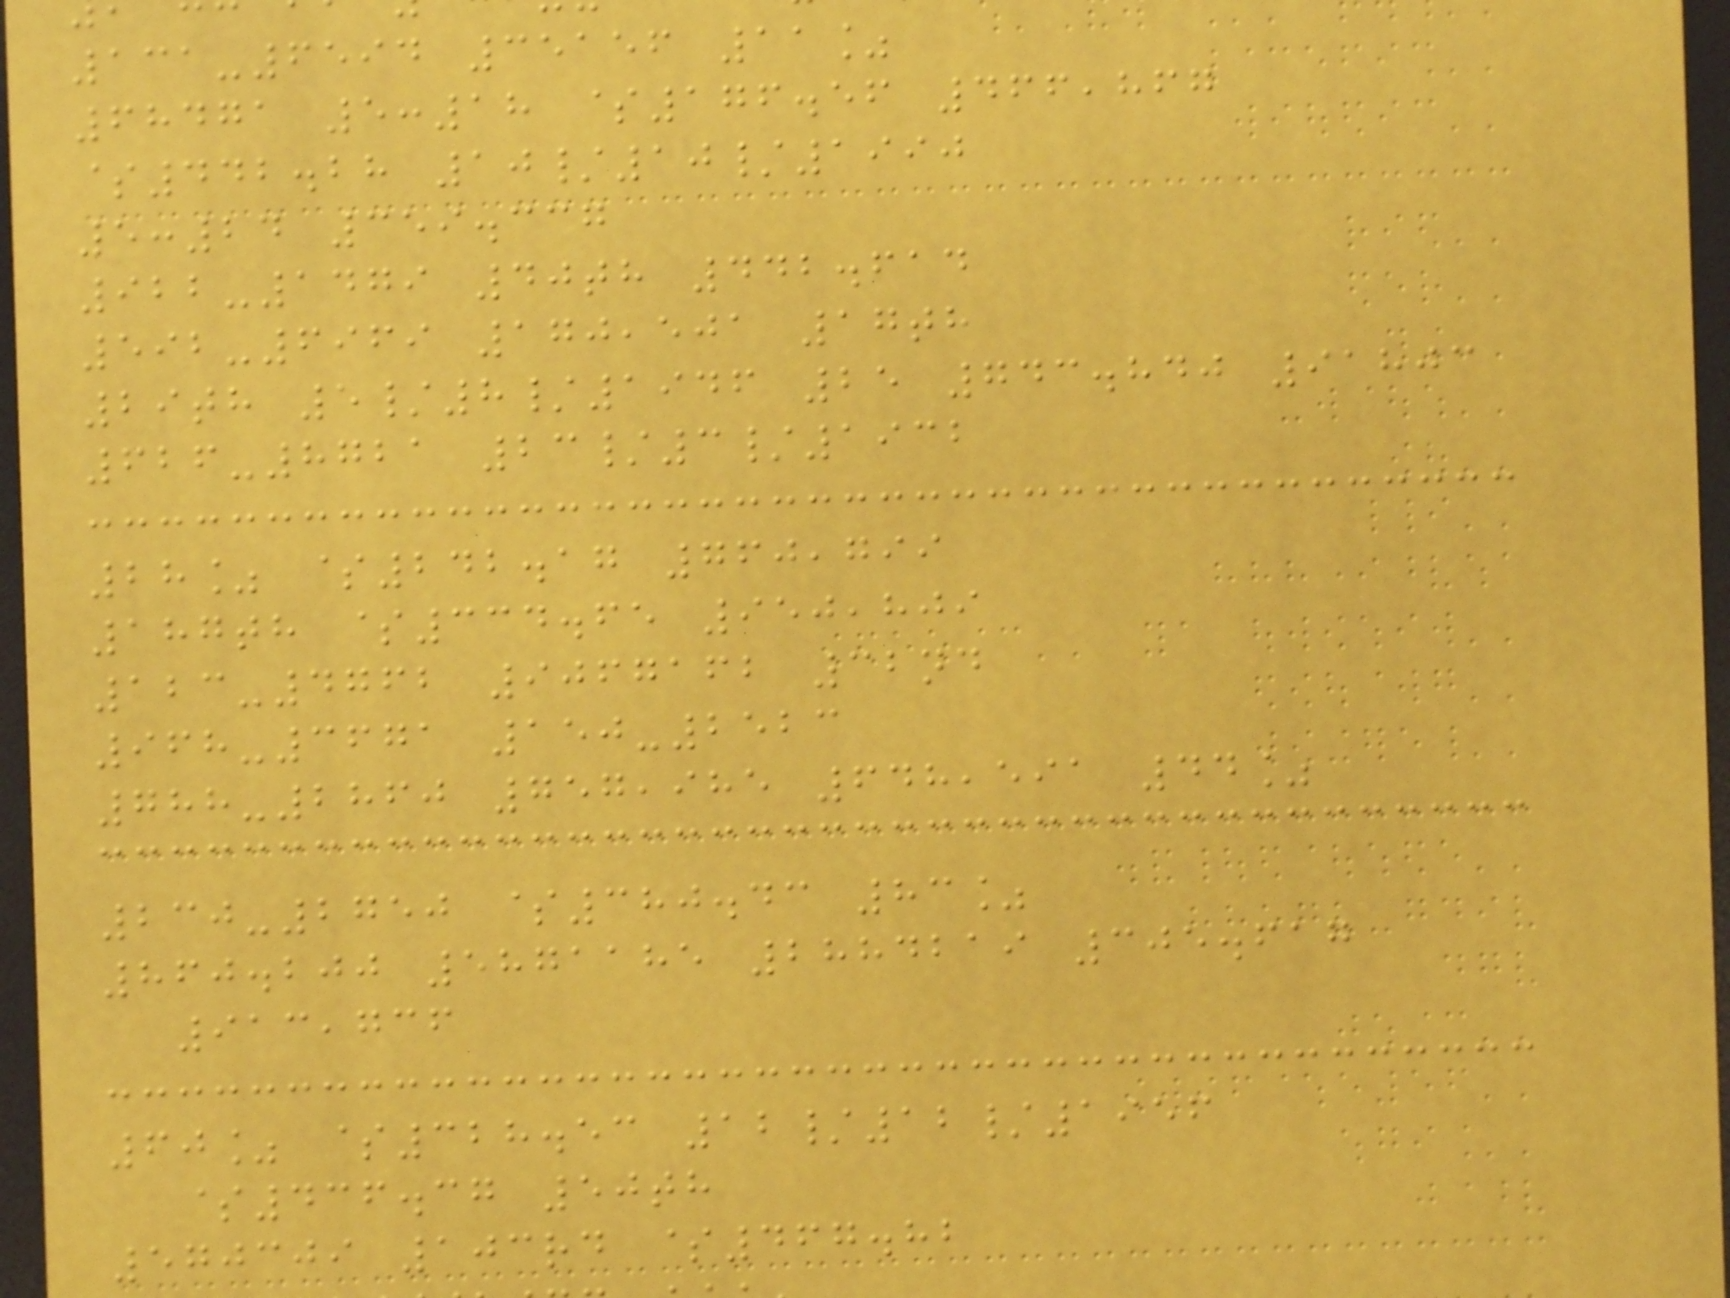131-6594 35156 11%
68471 5:18 $176.56 466,867
$442.28 10/10/1990
5:24 359.337
922-1479 40th 442.614
592-6969 170,501 17th
29th 5/8/1946 25 743.840 91803
626-8721 23/3/1932
28% $242.17 760,799
187th $334.65 950,809
123-4762 9067162 32nd
968-3671 150-2523
788-2860 757,985 648,591 44%
230-2750 $380.43 83%
860.200 5871185 2884219 305.617
913,736
60% $328.53 12/12/1956
$436.37 50th
570309 103rd $467.82
